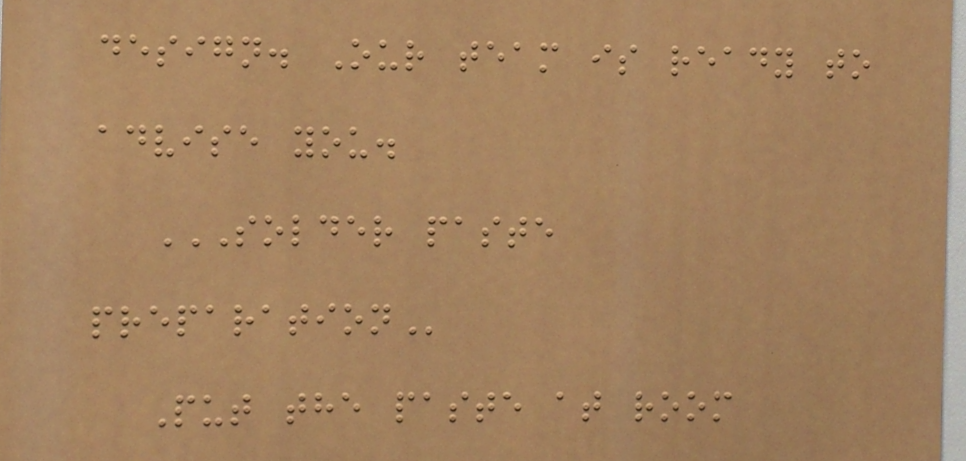design. Our team is ready to
advise you.
SOLDER PASTE
PREPARATION
Put the paste at room
